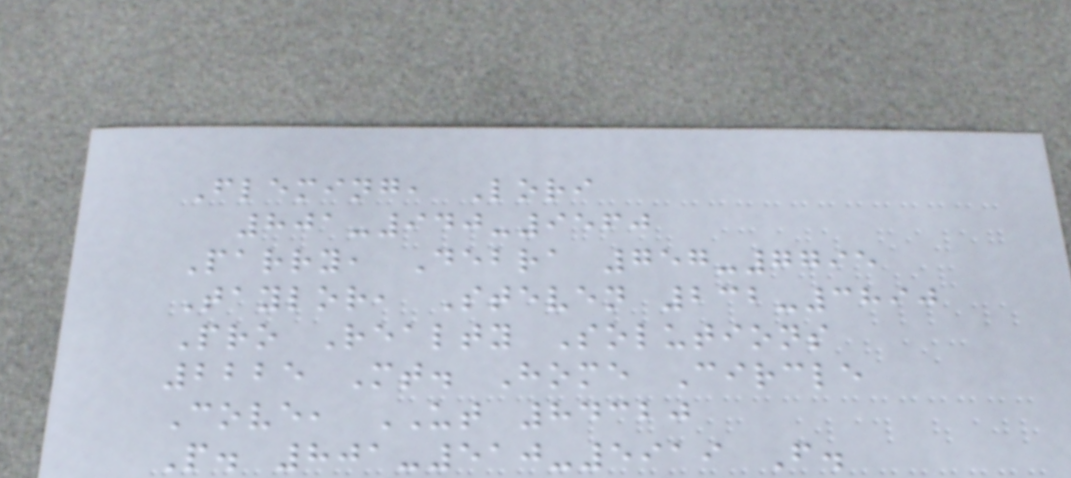Fleming, Lori
801-940-9560
Parry, Debra 757-7795
Taylor, Steven 232-3890
Pro Realty Solutions
2225 Mt. Home Circle
Cove, UT 84320
P. 801-510-5919 F.
